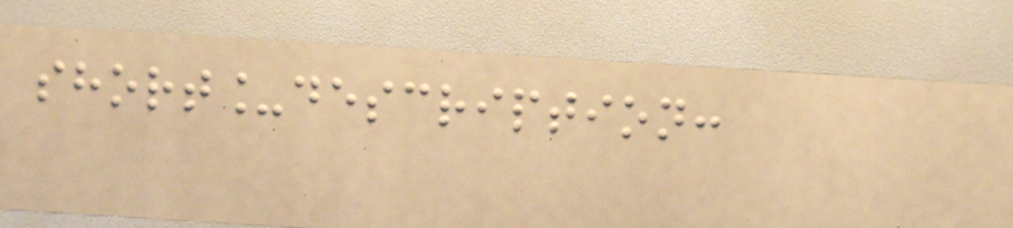short_description:
